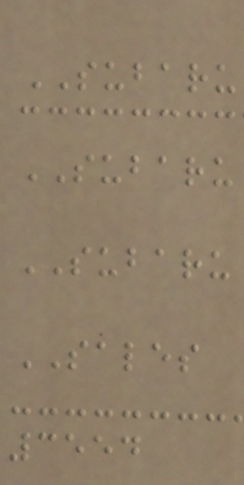SUBARU
SUBARU
SUBARU
SALES
3554
